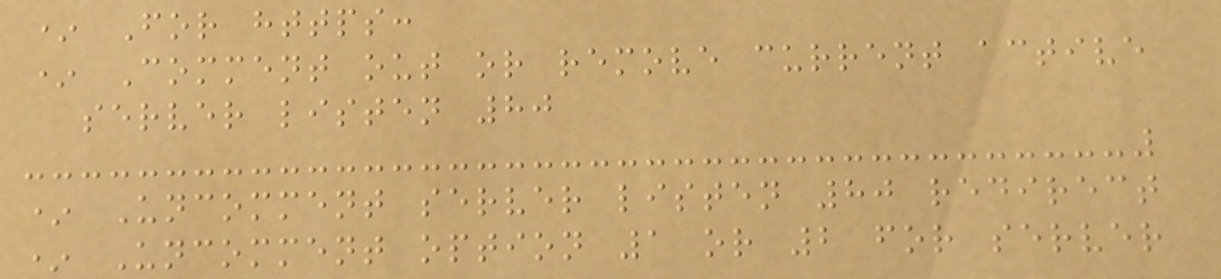* For https:
* Comment out or remove current active
server listen 80
* Uncomment server listen 80 redirect
* Uncomment option 1 or 2 for server
